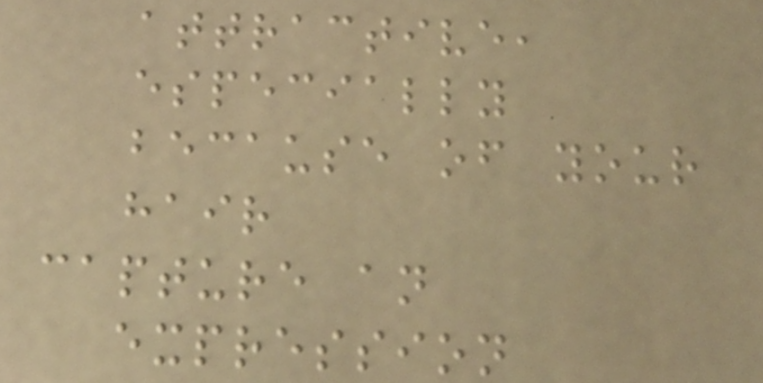attractive,
especially
because of your
hair
capture an
expression
